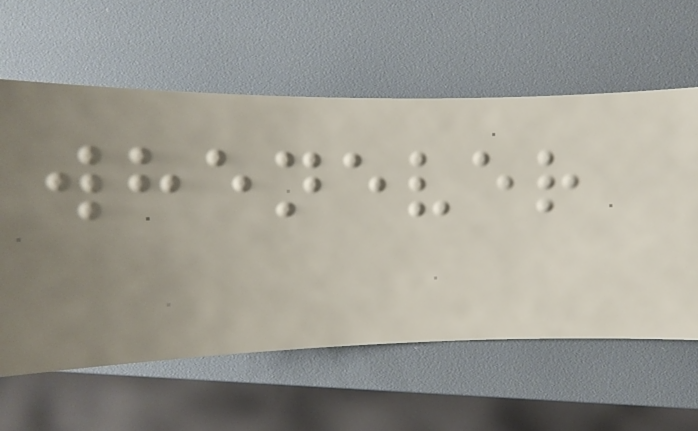whenever
